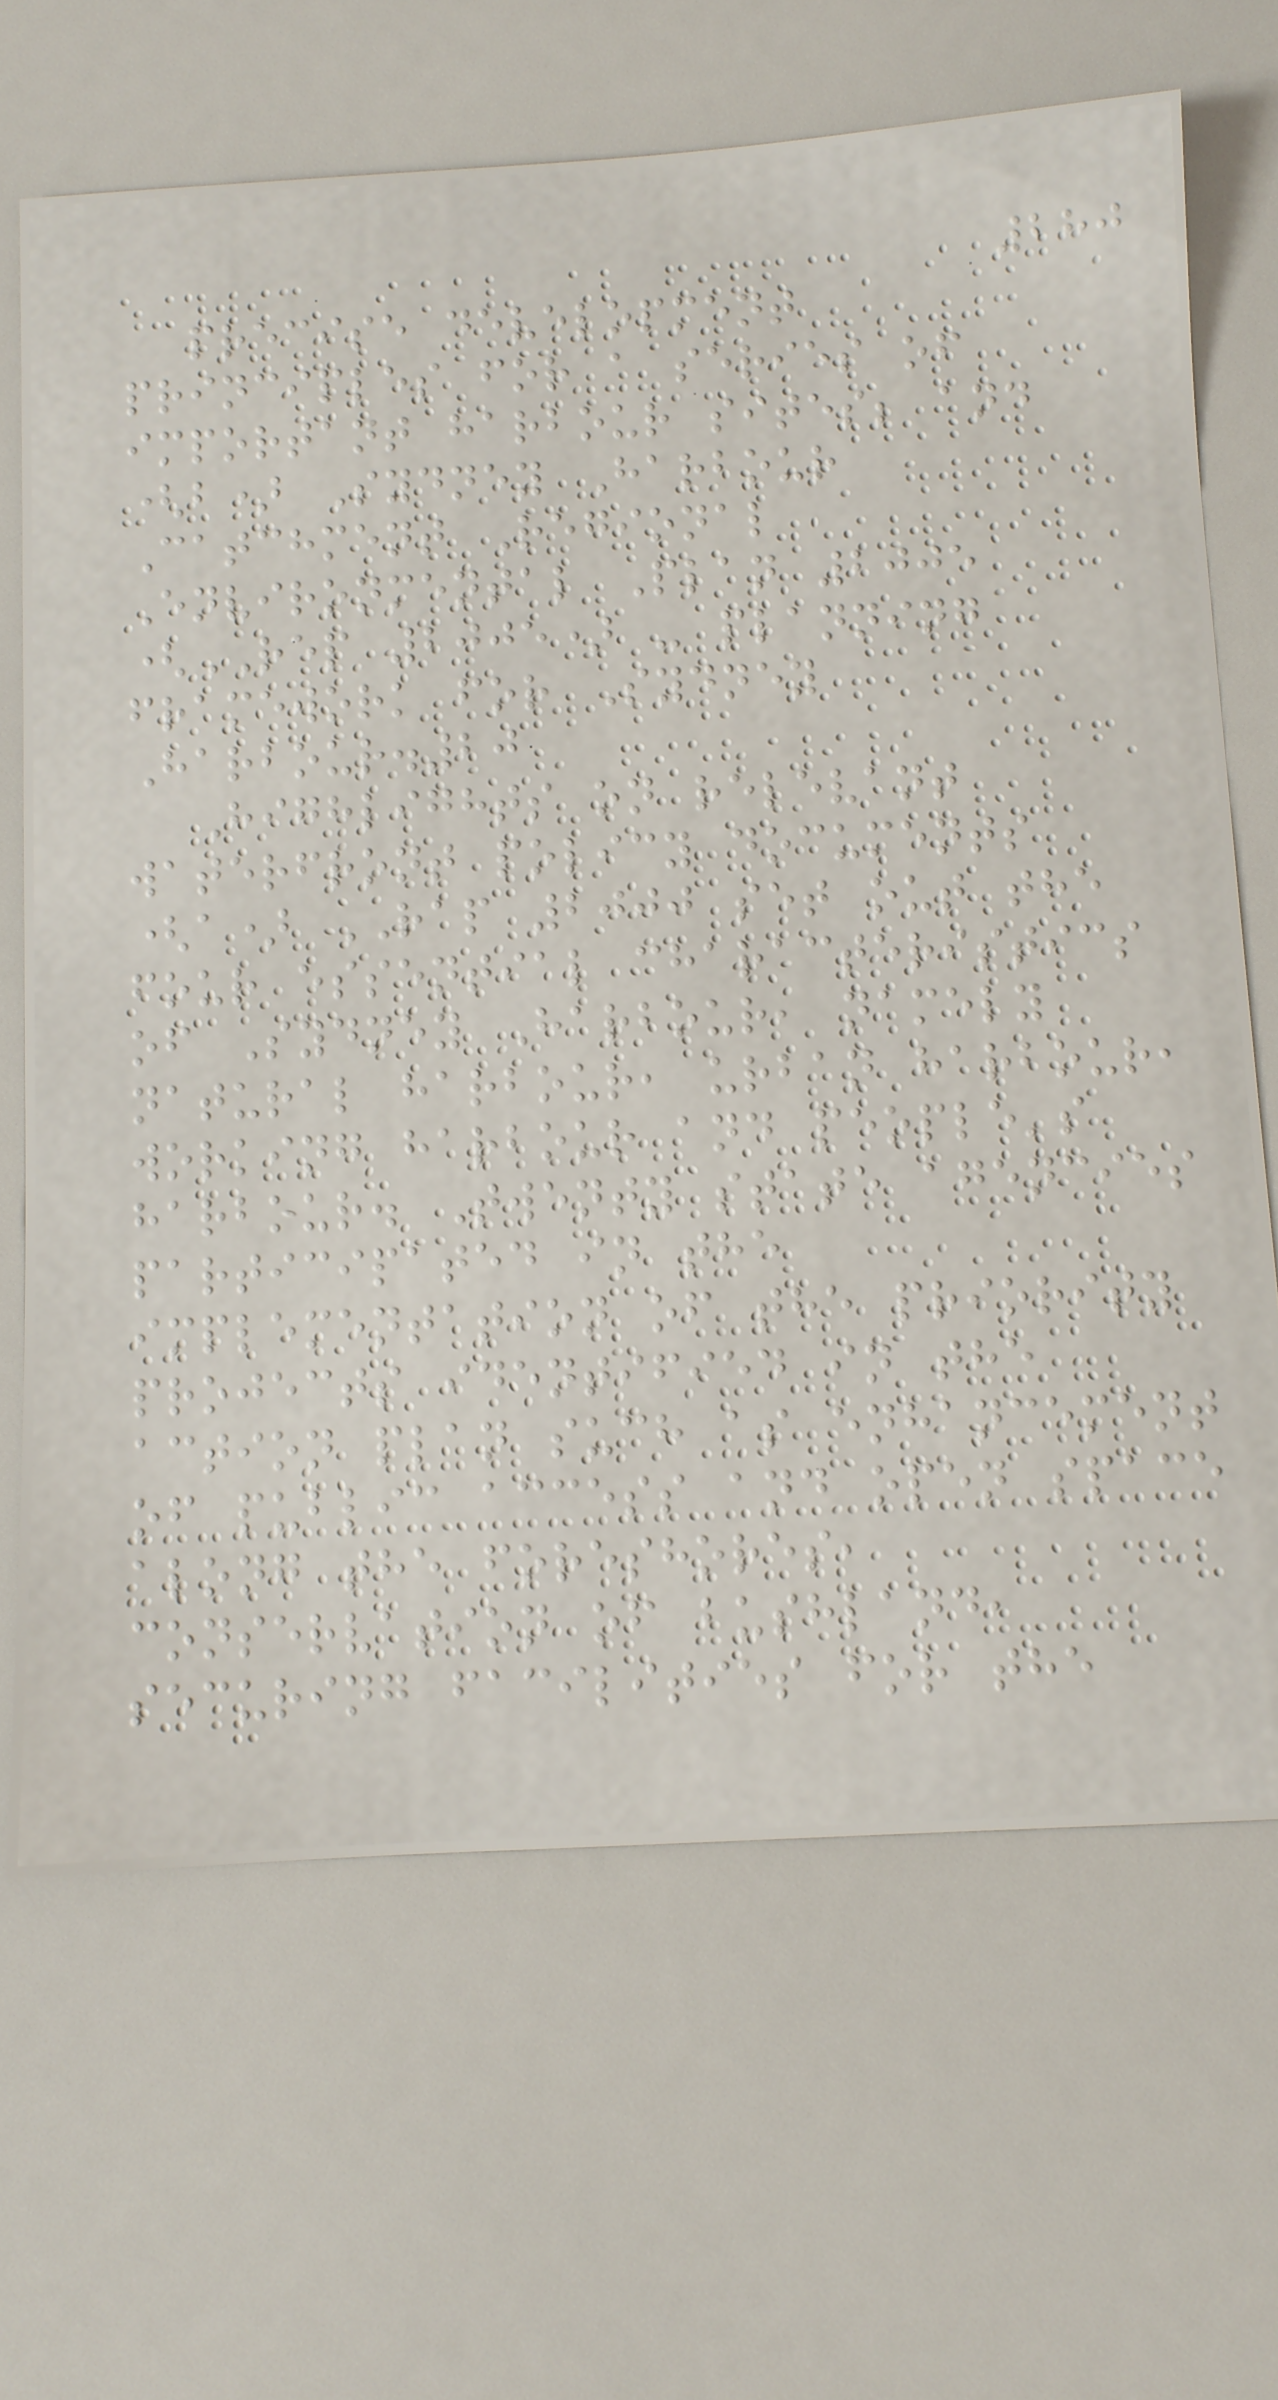280
precise development
principles for a series of
important harbour sites; and
(b) Sydney Harbour
Catchment Regional
Environmental Plan 2005
(REP 2005) - planning
framework for Sydney
Harbour.20
Highlights on relevant
waterfront policy documents
(a) RAP 2000 set out the
four essential characteristics
of Sydney Harbour, namely
natural harbour, urban harbour,
working harbour and people's
harbour. Twenty state agencies
participated in the
implementation of the priority
projects identified in the
action plan such as enhancement
of public access and open space
along the foreshores,
conservation of bushland,
securing facilities for the
